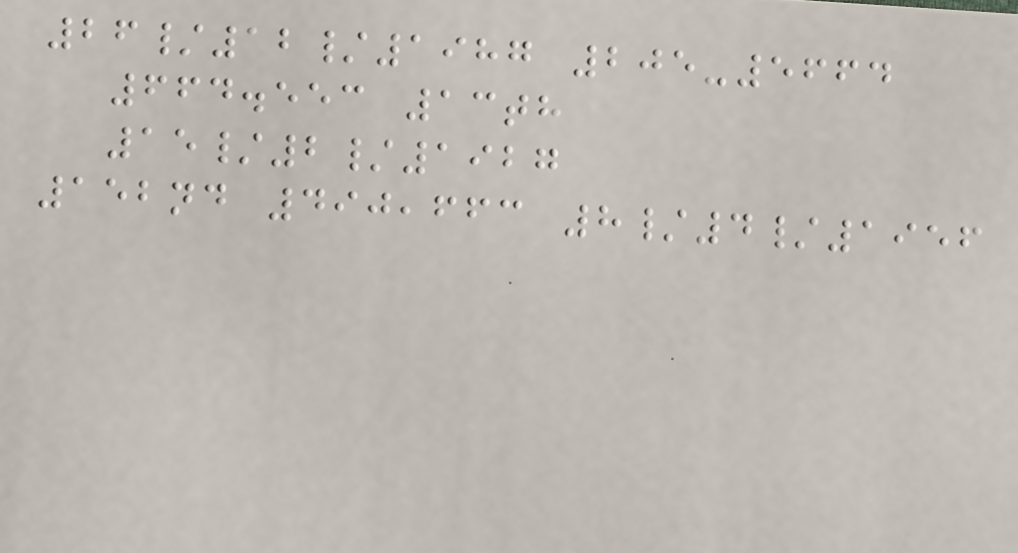26/12/1987 205-5664
664.553 13th
15/2/1927
152nd 490,663 8/4/1956
